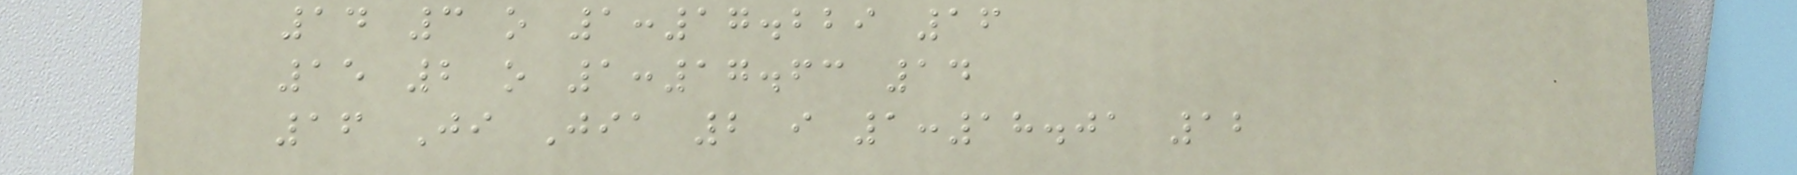14 3 o 1:17.229 16
15 2 o 1:17.63 14
16 Ji Jia 2 i 1:18.01 12
